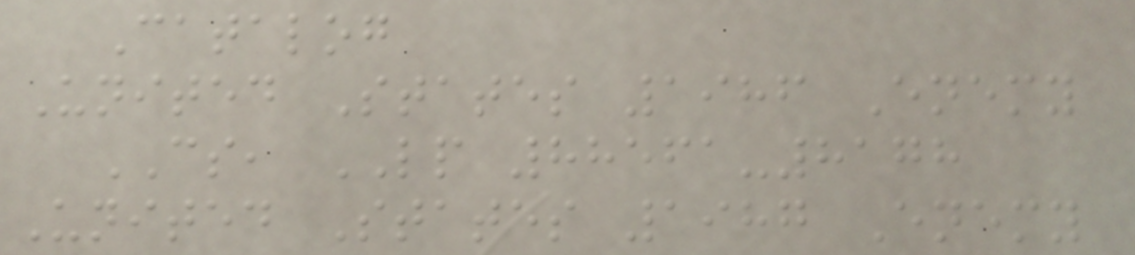Catalog
United States 1986 Enemy
CS, LP 88561-8178
United States 1987 Enemy
